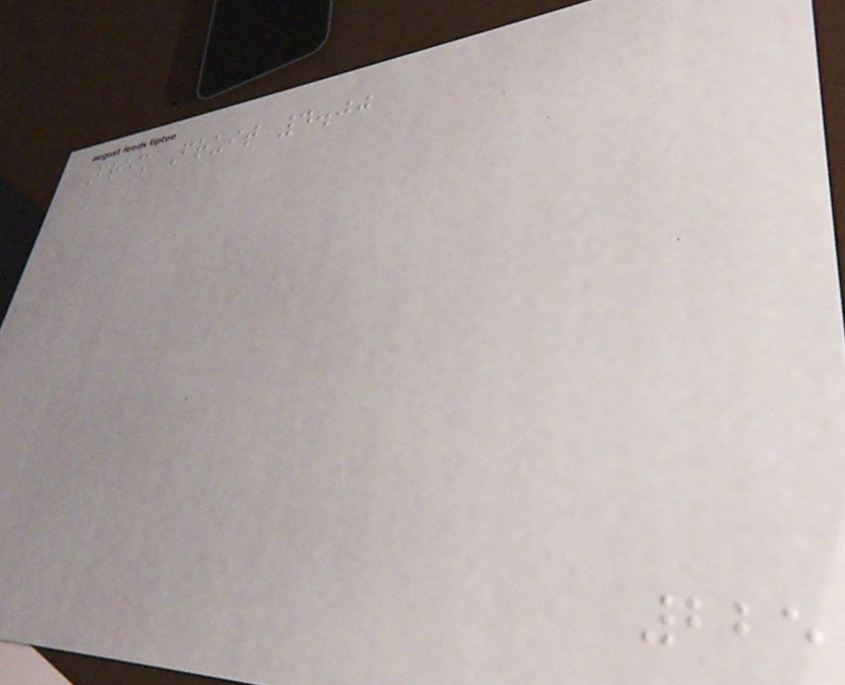Fresh Fruit 4.00
225
